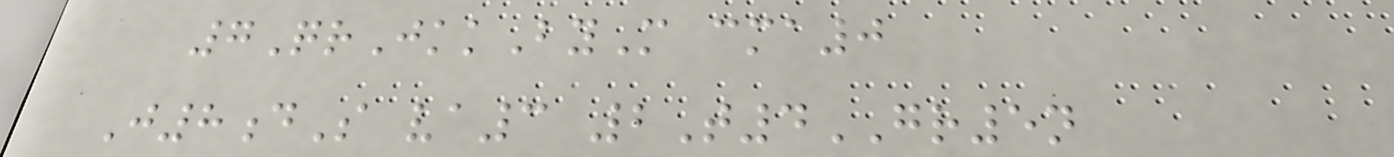7QrJkkByM cma0
J8dS va3 2T4GR5n
